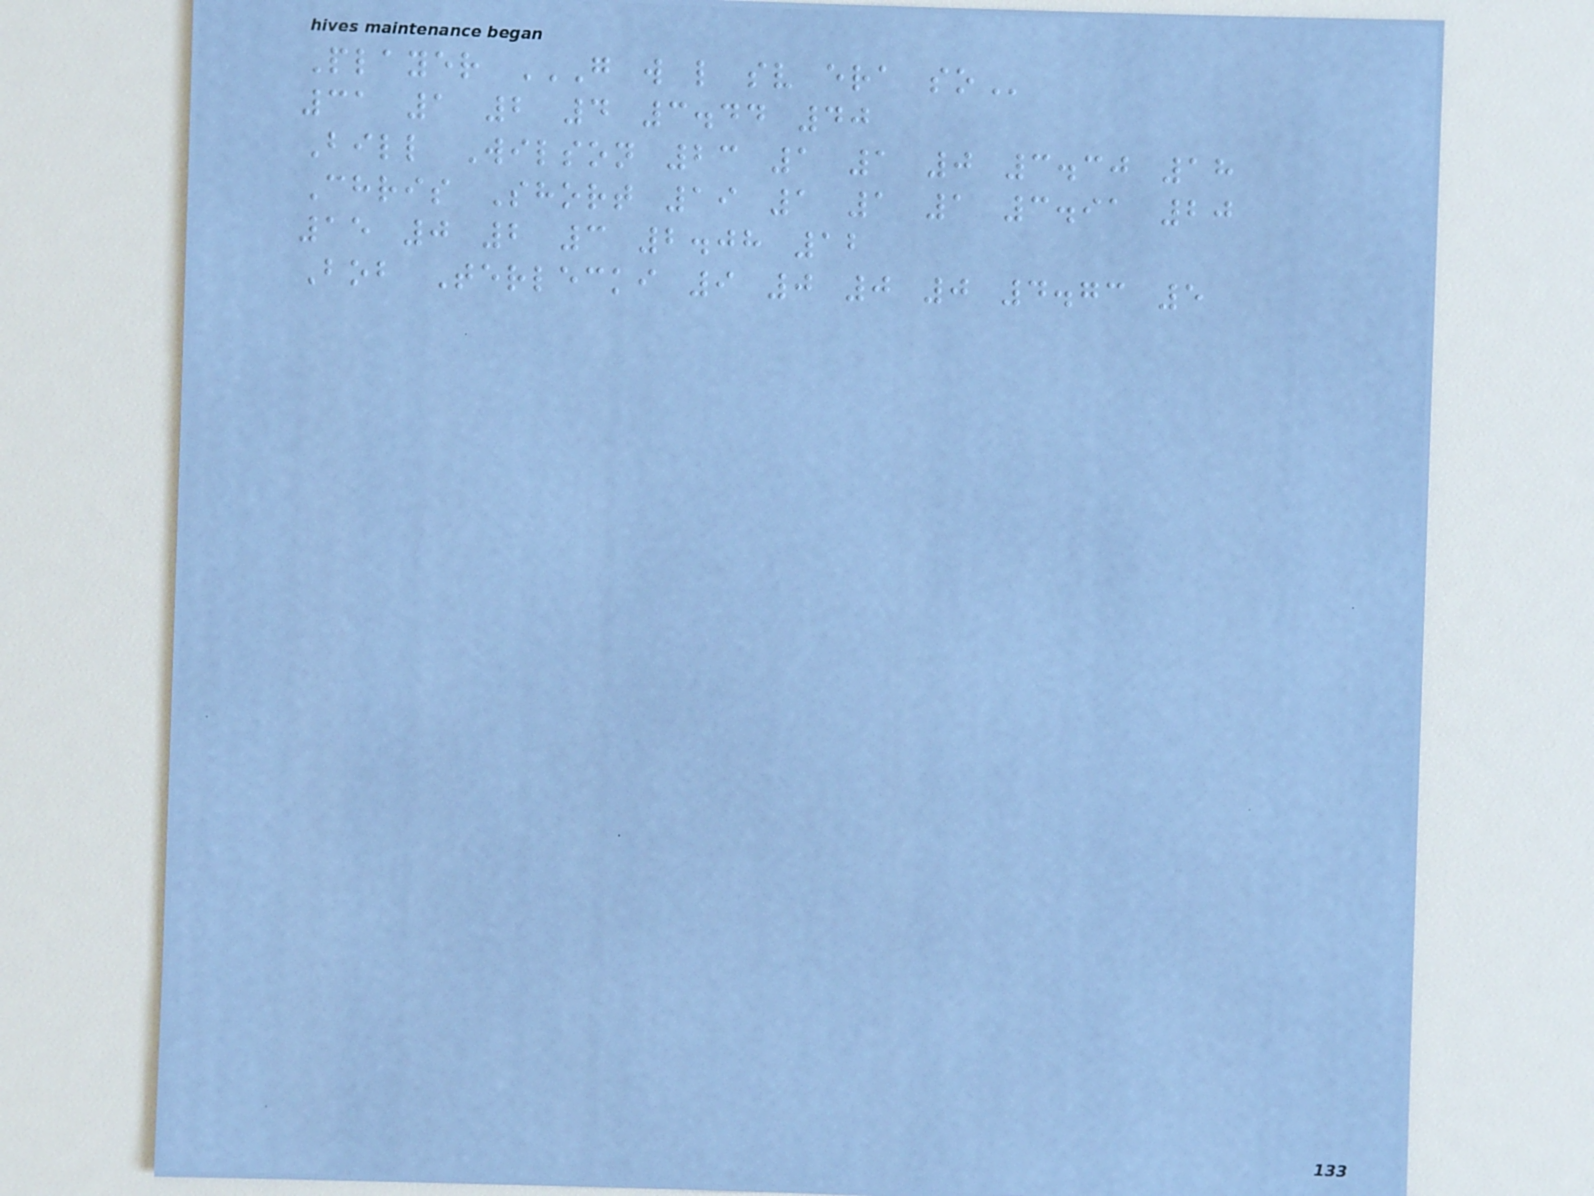Player G W L SV ERA SO
31 1 2 4 3.44 40
Bill Wilson 23 1 1 0 3.30 18
Chris Short 19 1 1 1 3.91 20
15 0 2 3 2.08 12
Bob Terlecki 9 0 0 0 4.73 5
